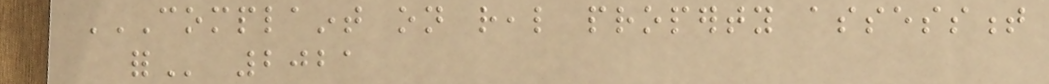COMPLAINT ON REAL PROPERTY ASSESSMENT
FOR 2021
